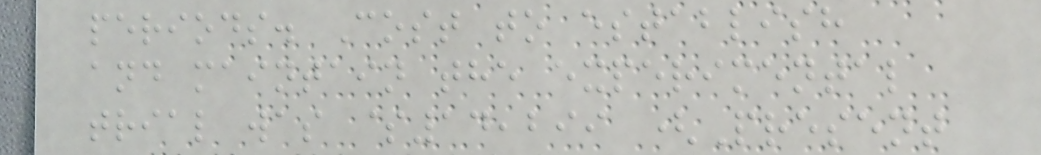periods. Cost to establish
and maintain the experimental
trial was $14,299 (Present
